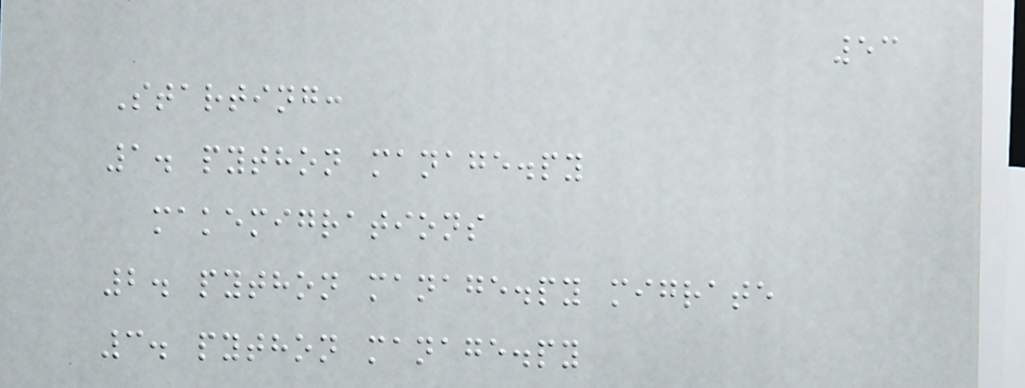53
Starting:
1. python manage.py
makemigrations
2. python manage.py migrate
3. python manage.py
